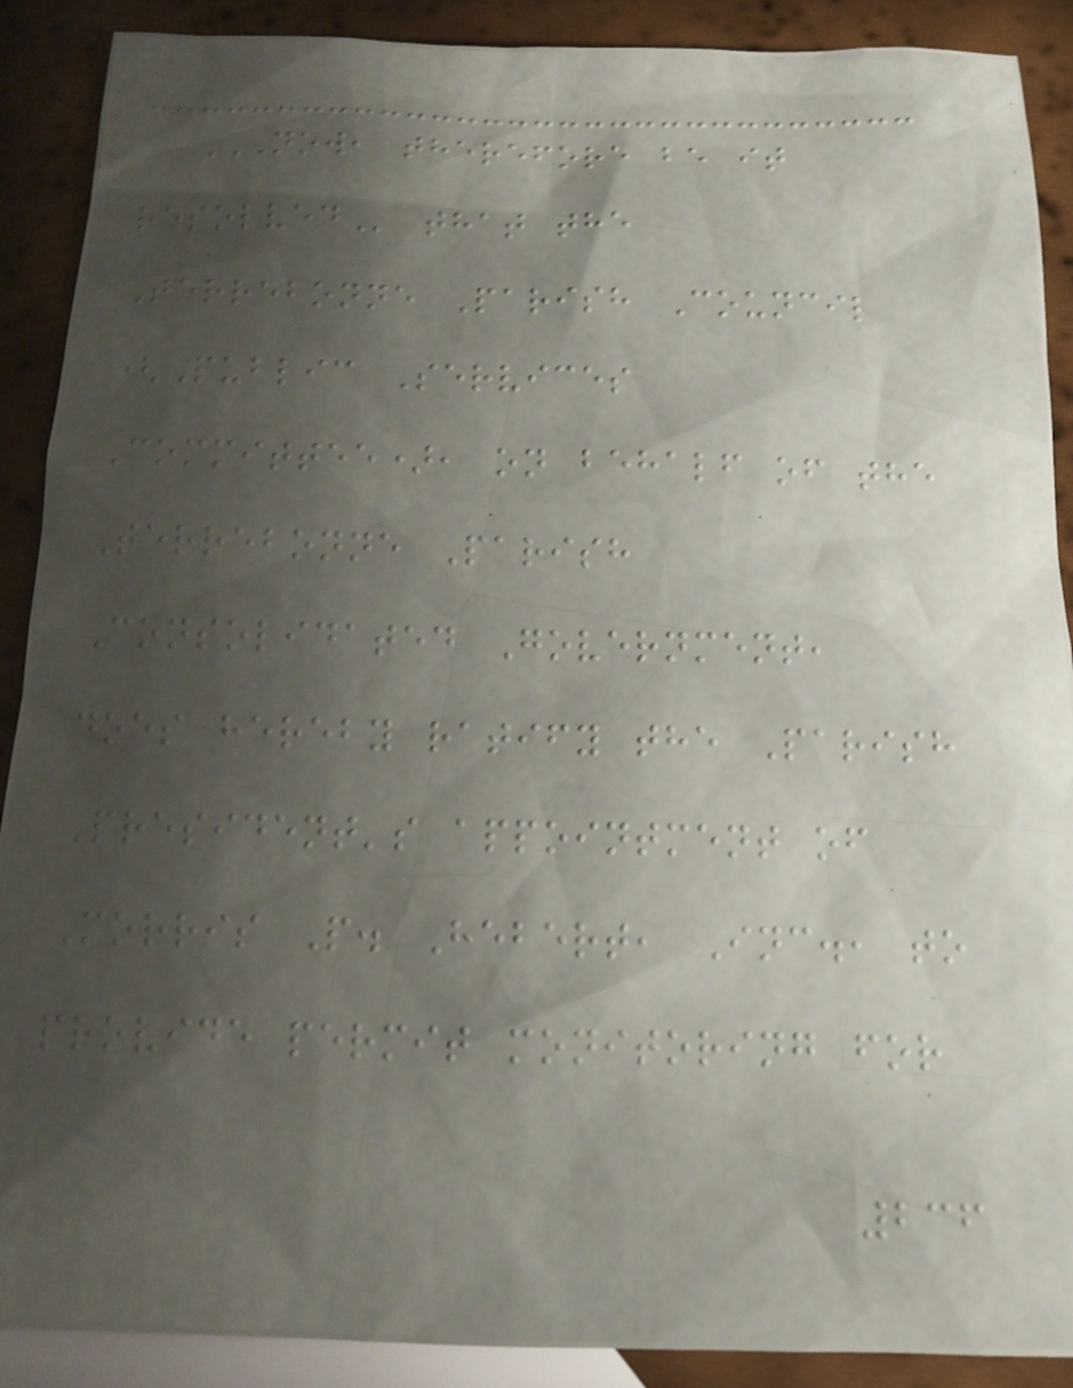NOW, THEREFORE BE IT
RESOLVED that the
Terrebonne Parish Council
(Public Services
Committee), on behalf of the
Terrebonne Parish
Consolidated Government,
does hereby ratify the Parish
President's appointment of
Morris P. Hebert, Inc., to
provide permit monitoring for
236
